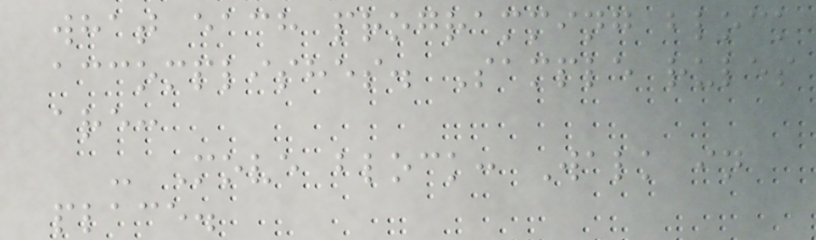what each programming block
accomplishes. Sample rules
are:
- Move block: Walk in
place.
